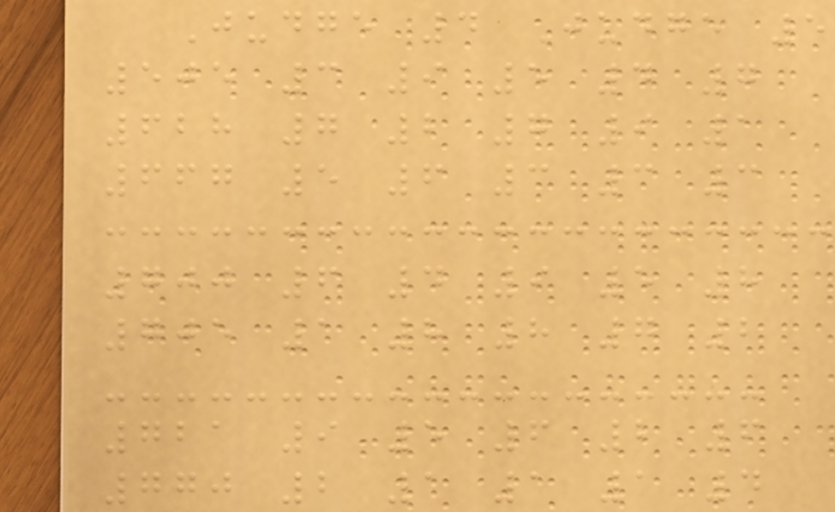Judge 4 Judge 5
505 3 9 5 4 7
628 7 2 7 9 1
667 5 6 3 3 3
700 6 4 9 5 8
705 1 8 8 7 2
721 9 5 6 2 6
770 2 1 1 1 4
